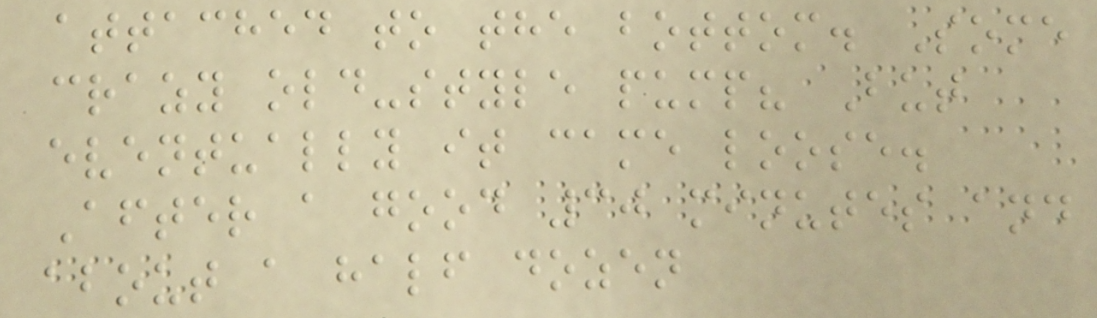attached to the bottom. Some
crazy old-style pump? But
eventually it came loose.
After a good 30 minutes and
about a half dozen
